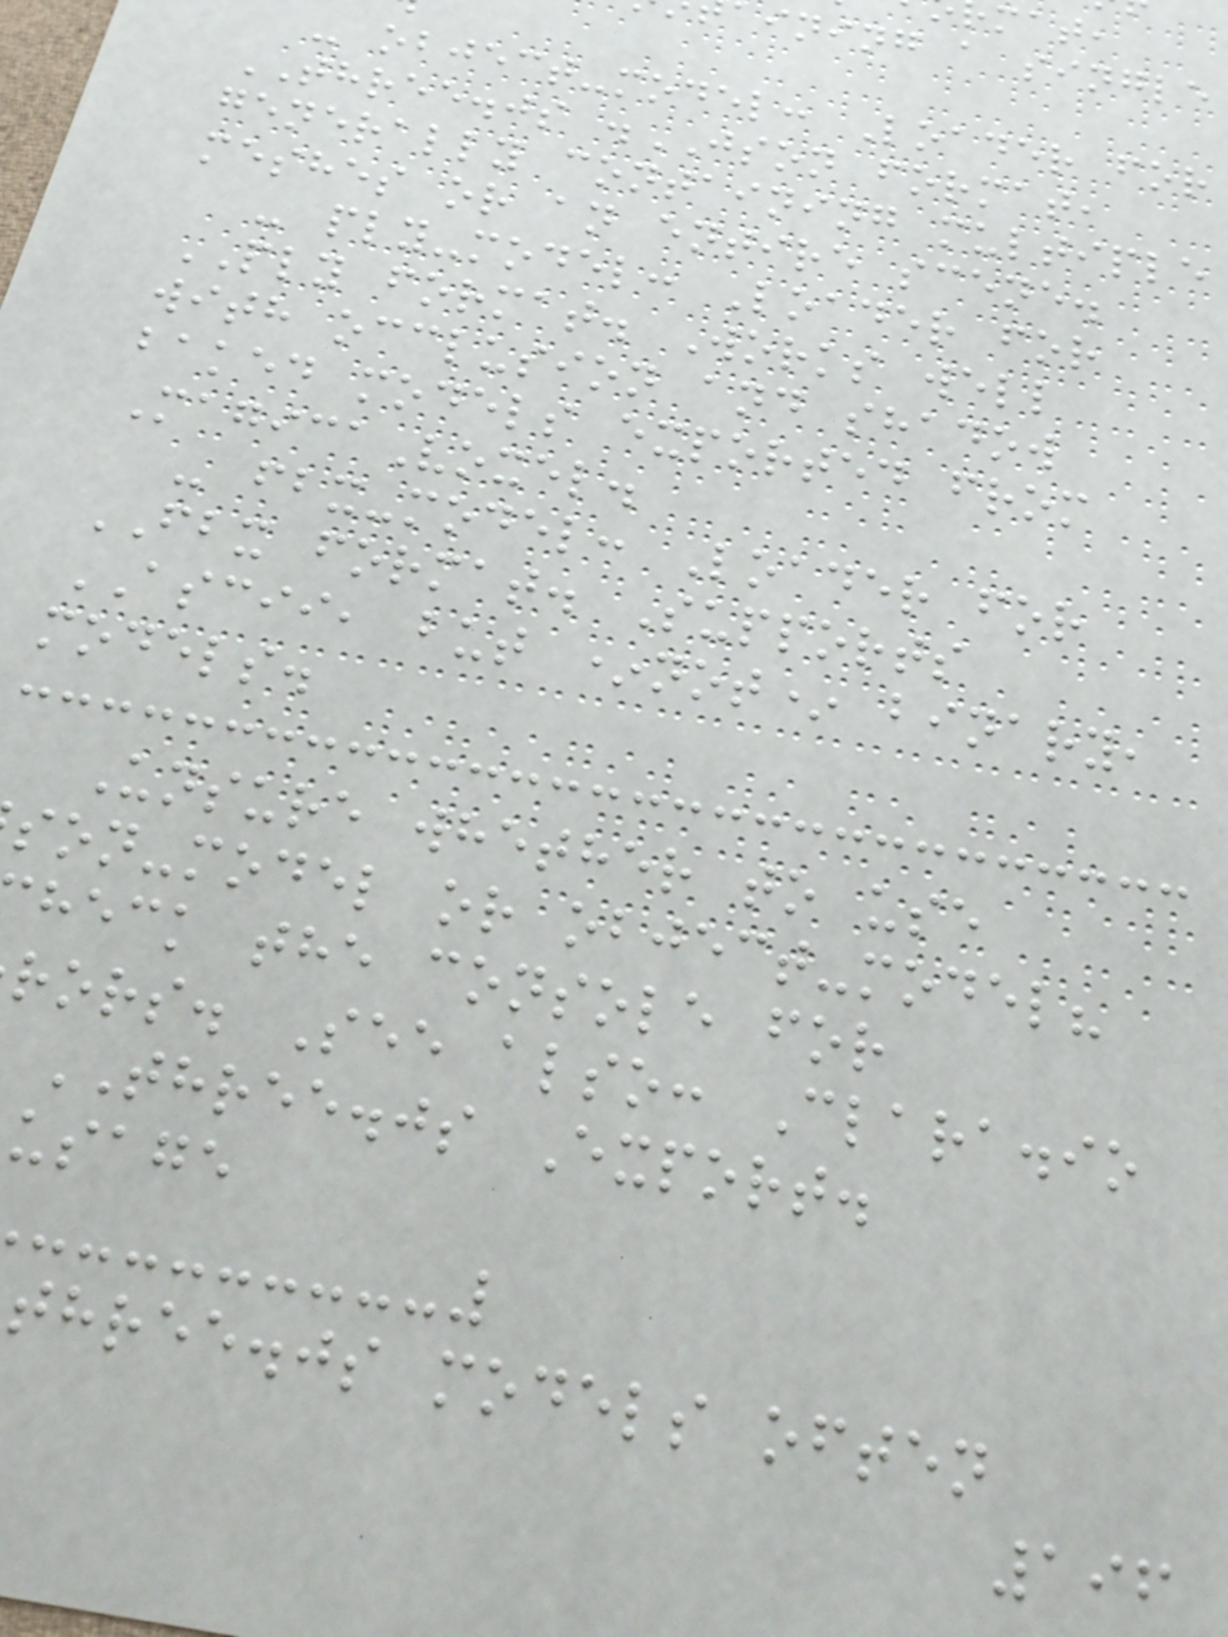ining a single
- object-model: Loader for
THREE.js .JSON format,
generally containing multiple
meshes or an entire scene.
- ply-model: Loader for
PLY format. Works well
with occlusion and shadow
baked models exported from
MagicaVoxel.
- fbx-model: Loader for
FBX format. Supports
ASCII, but *not* binary,
models.
Unsure whether to use
son-model or object-model?
heck the console for
rors. See also: Clara.io
THREE.js Export.
usage
three.js models often
196
